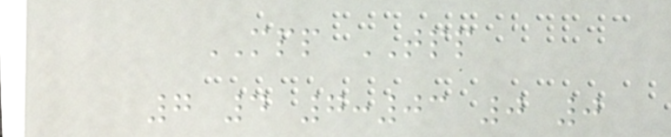MPP TPP
7 4 7:03 0 0
